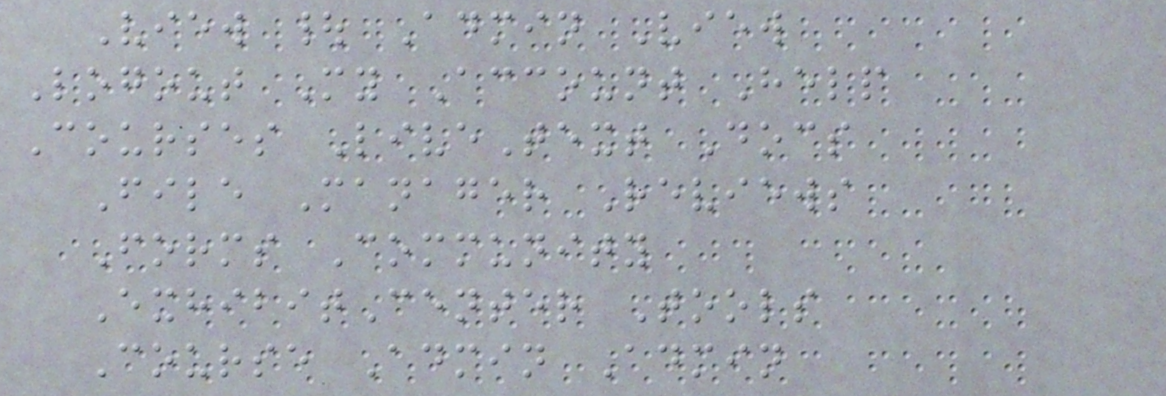View | Admin View
Logout My Account Help
Courses LiveText Docs
File Manager Reviews
Forms Community
ExhibitCenter Tools
Course Admin Admin
